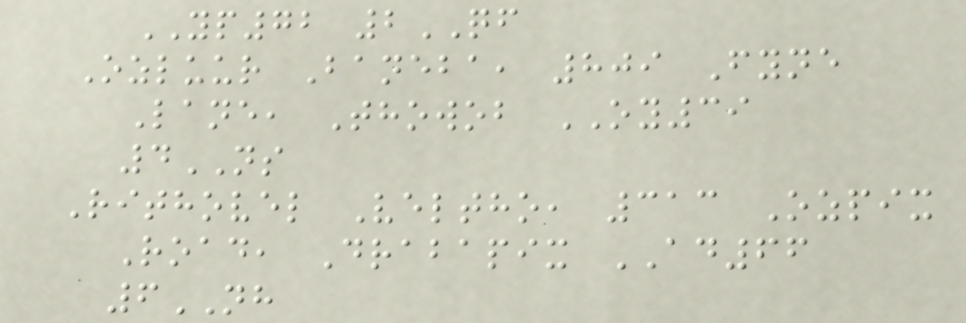YP72 2QF
Ozluur Baneba, 809 Fyne
Lane, Thowob OY39
4NS
Rithovel Veltho, 313 Ozpix
Road, Drabapix AD66
6NH
